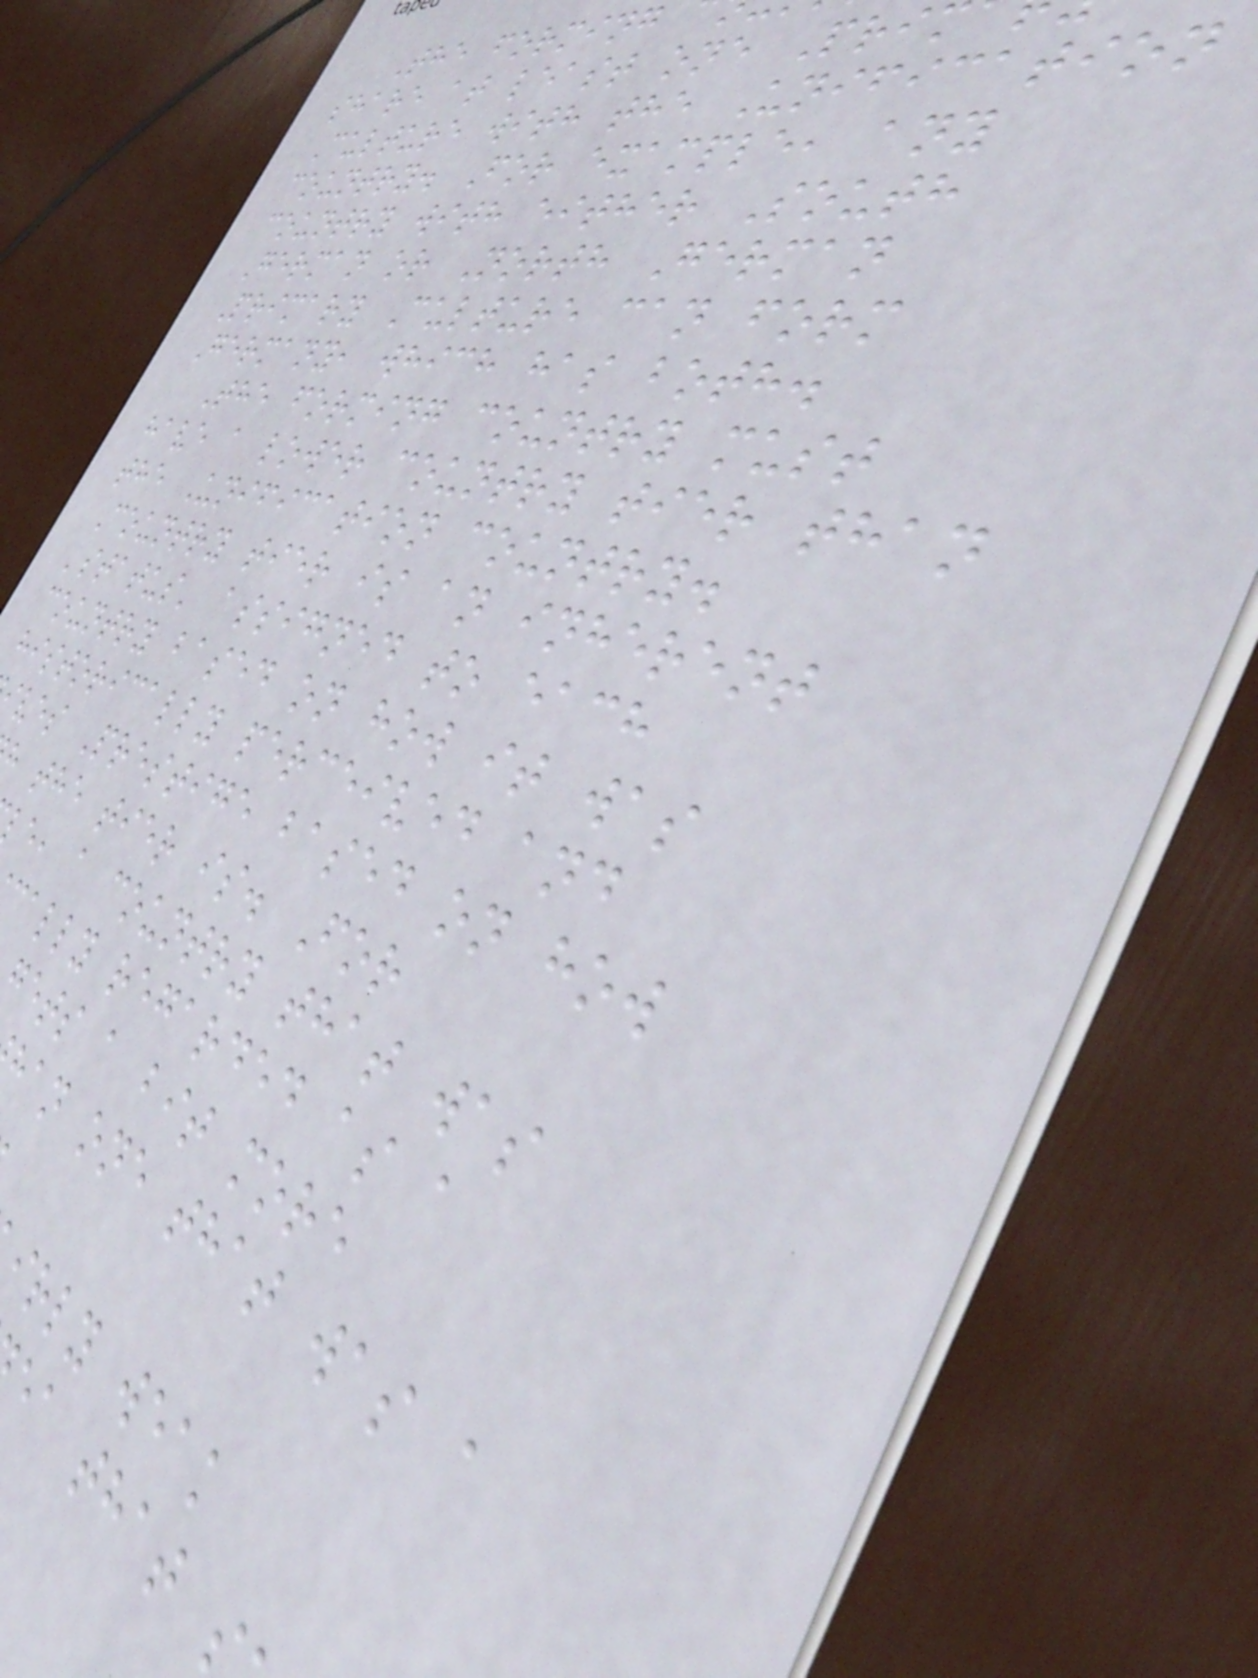The forming
share at least one Pri
Culture with the Unification
country. For example, any
country with either South
German or North German
Primary Culture can form
Germany, which has both.
The forming country must
have a lower country tier than
the Unification country.
Country tier is an inherent
'status' assigned to each
country based on how it was
historically perceived and
ves Prestige based on how
the tier is. For
e, a country that was
ally regarded as a
gets a bit more
han one that was a
irly weak
